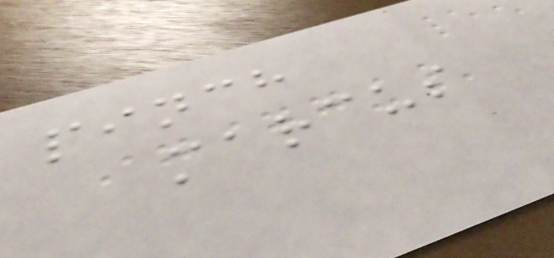pinch
marcus
